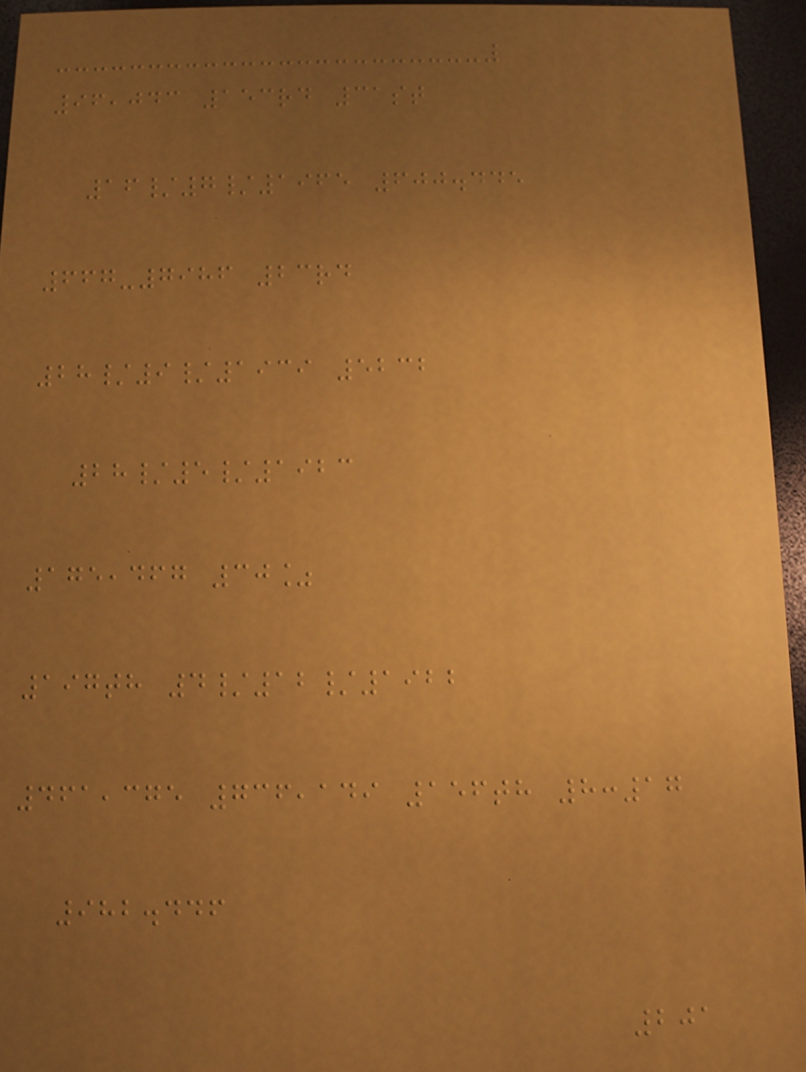96,043 153rd 31st
16/7/1965 600.445
667-7986 23rd
28/9/1939 5232
28/5/1923
175,467 30%
197th 4/12/1922
461,375 736,149 156th 8:17
982.446
201
